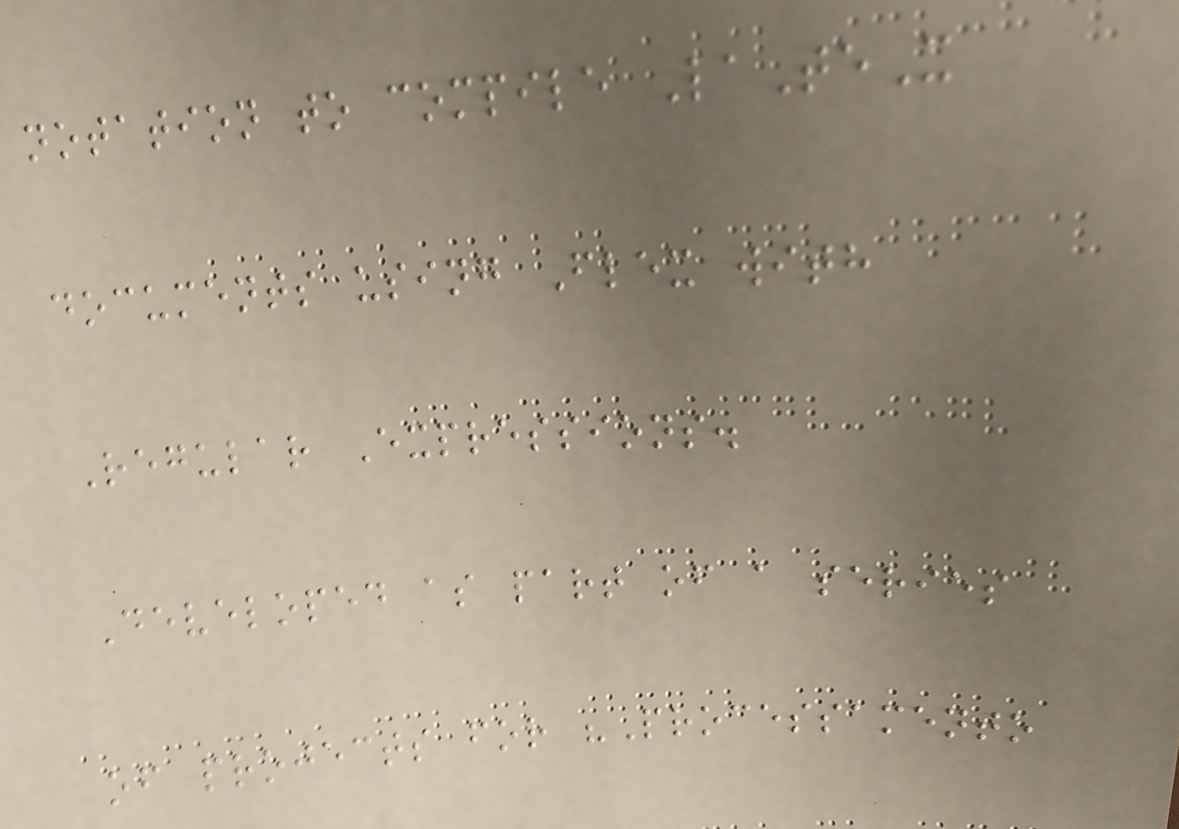notation to compile LaTeX
documents using Flex with
Regular Expressions.
Developed as part of a series
of projects for "Processamento
